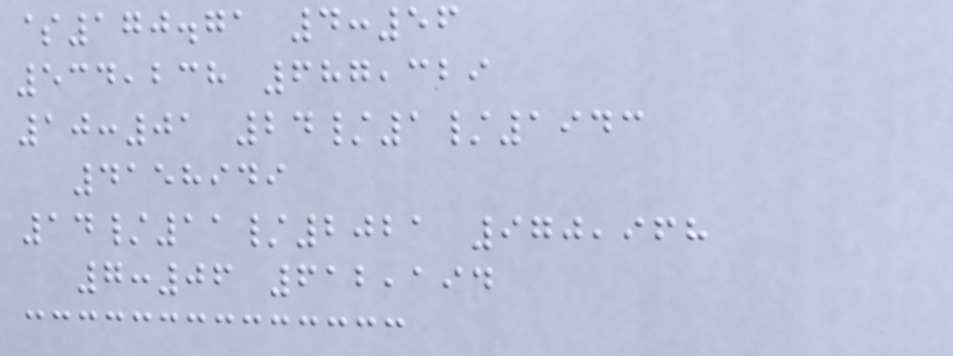$170.71 4:56
534,238 687,329
10:01 24/1/1943
4158949
14/11/2021 970,968
7:06 612,194
